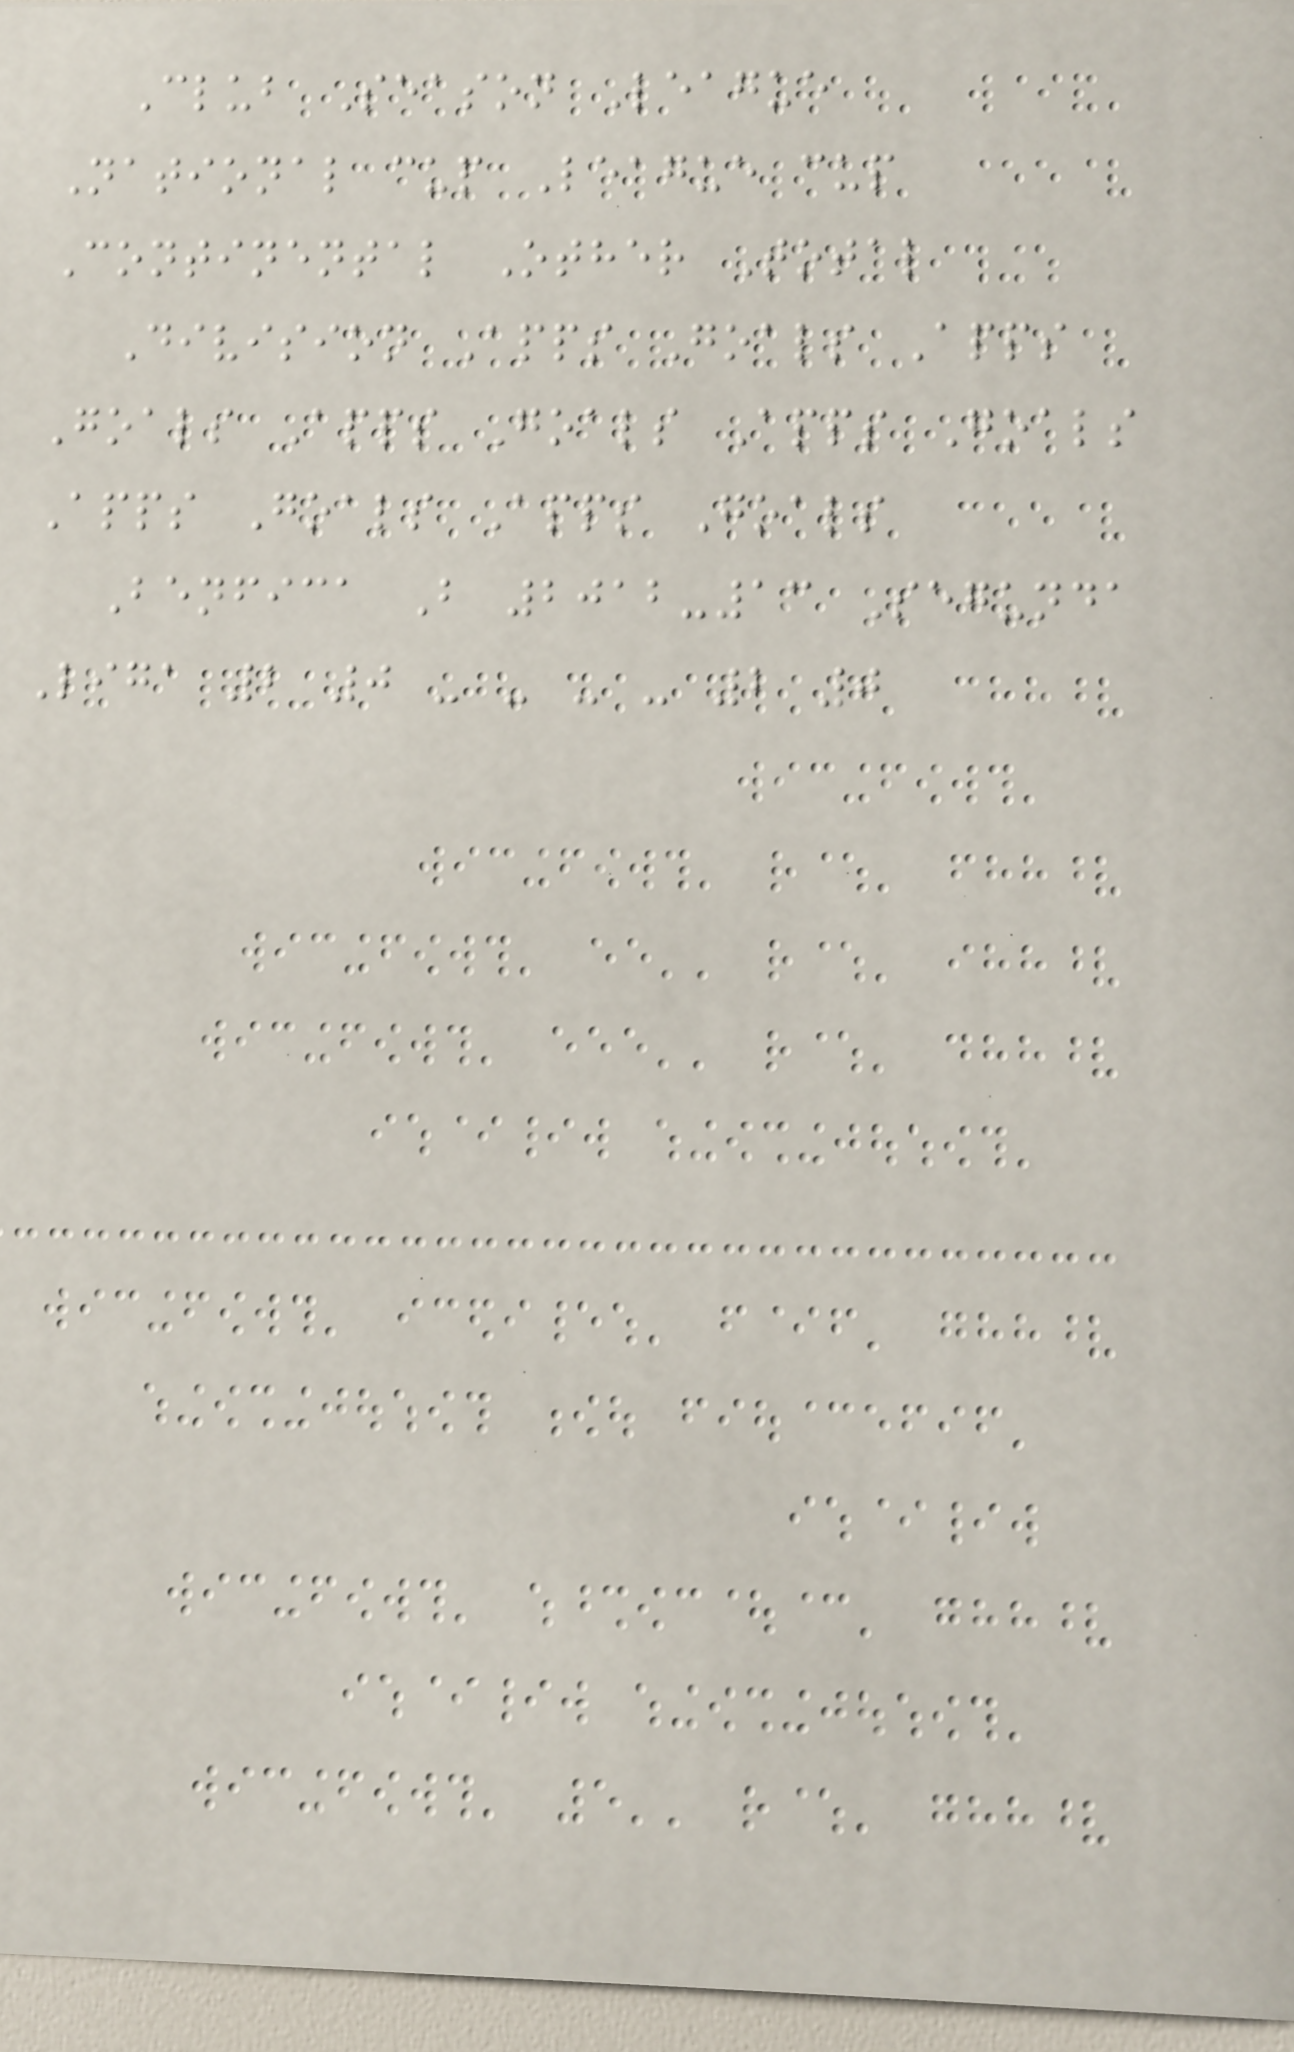Club Season League
National cup League cup
Continental Other Total
Division Apps Goals Apps
Goals Apps Goals Apps Goals
Apps Goals Apps Goals
Benfica B 2012-13 Segunda
Liga 2 0 - - - - 2 0
